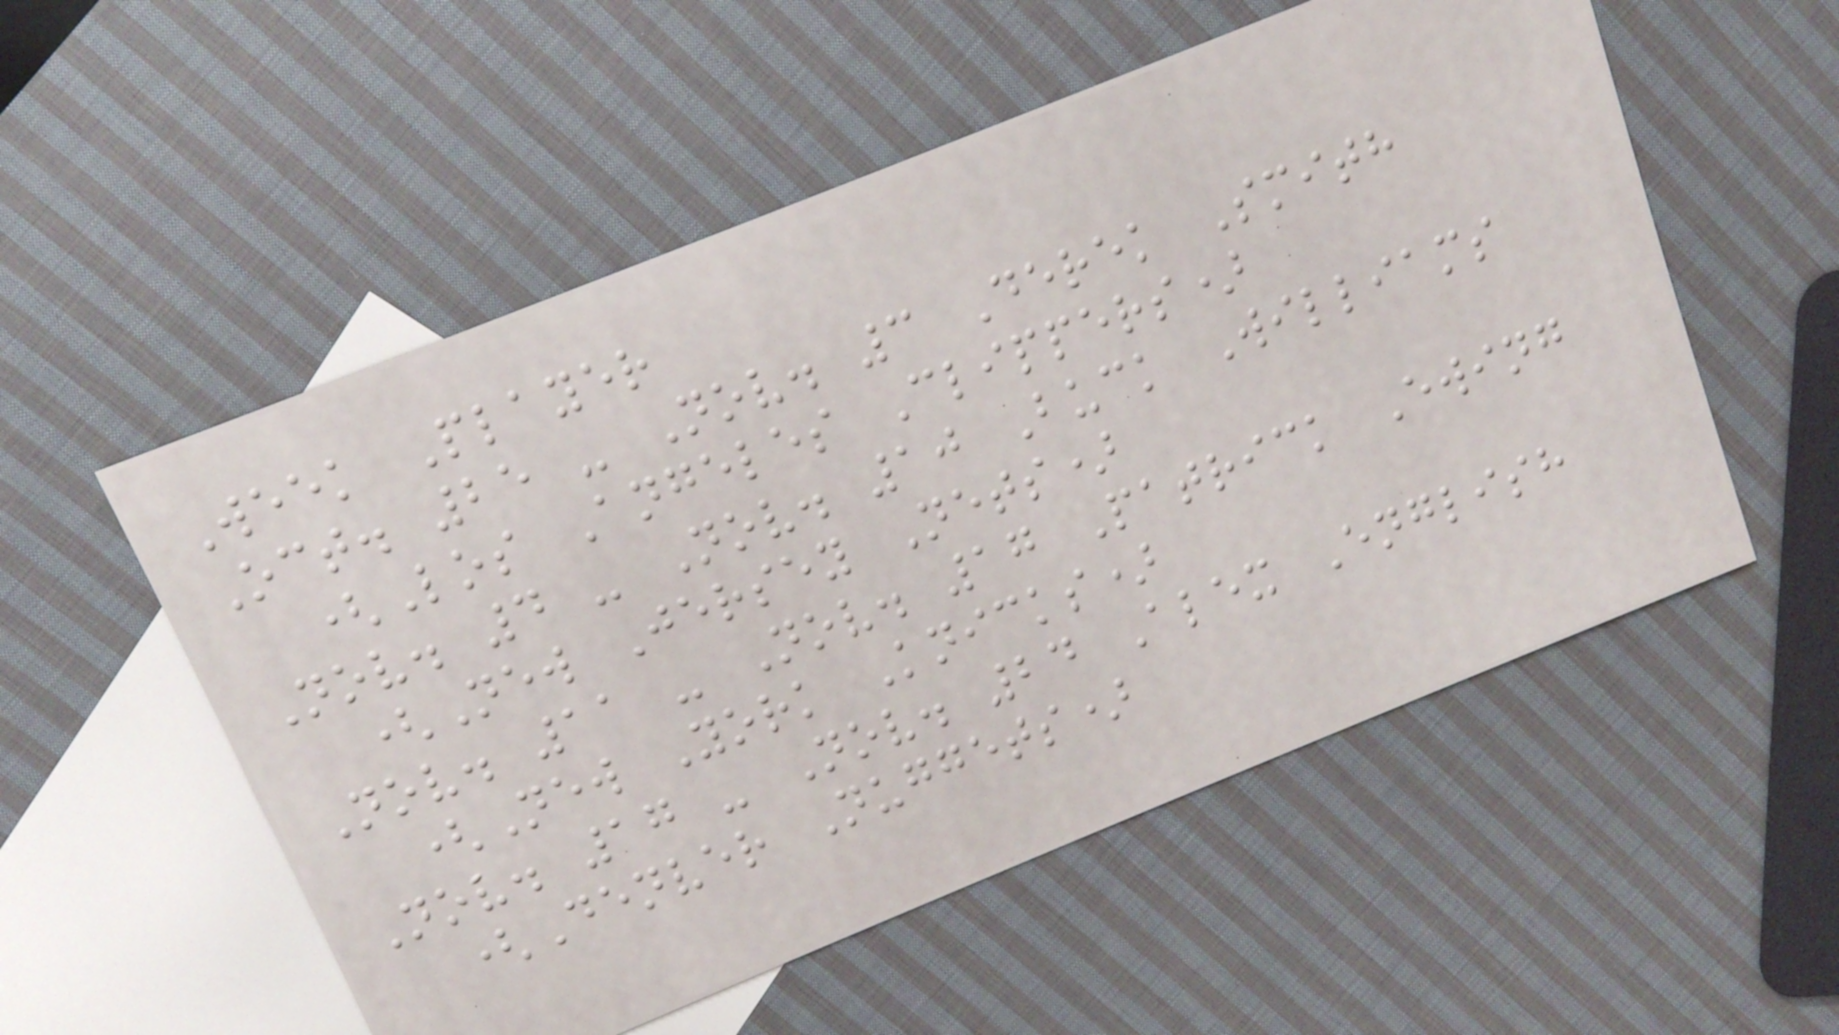Week Player
Oct. 25 - Nov. 3 Derek Smith
(Los Angeles Clippers)
Nov. 4 - Nov. 10 Buck Williams
(New Jersey Nets)
Nov. 11 - Nov. 17 Patrick Ewing
(New York Knicks)
Nov. 17 - Nov. 24 Alex English
(Denver Nuggets)
